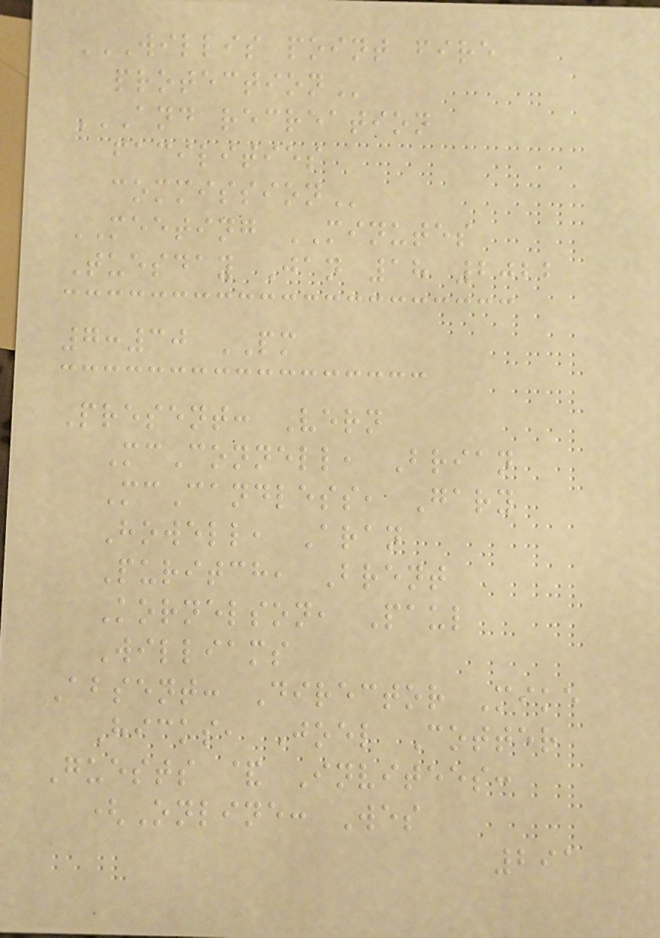WILLIS POINT FIRE
PROTECTION
AND RECREATION
FACILITIES
COMMISSION
MEETING MINUTES
Tuesday Jan 18 2022
7:30 PM
Present: Vern
McConnell, Brian
McCandless, Gary
Howell, Aran
Puritch, Brent
Kornelson, Paul
Williams
Absent: Director Mike
Hicks, Joel Cotter
Guests & Invitees:
(Online: Wes
291
